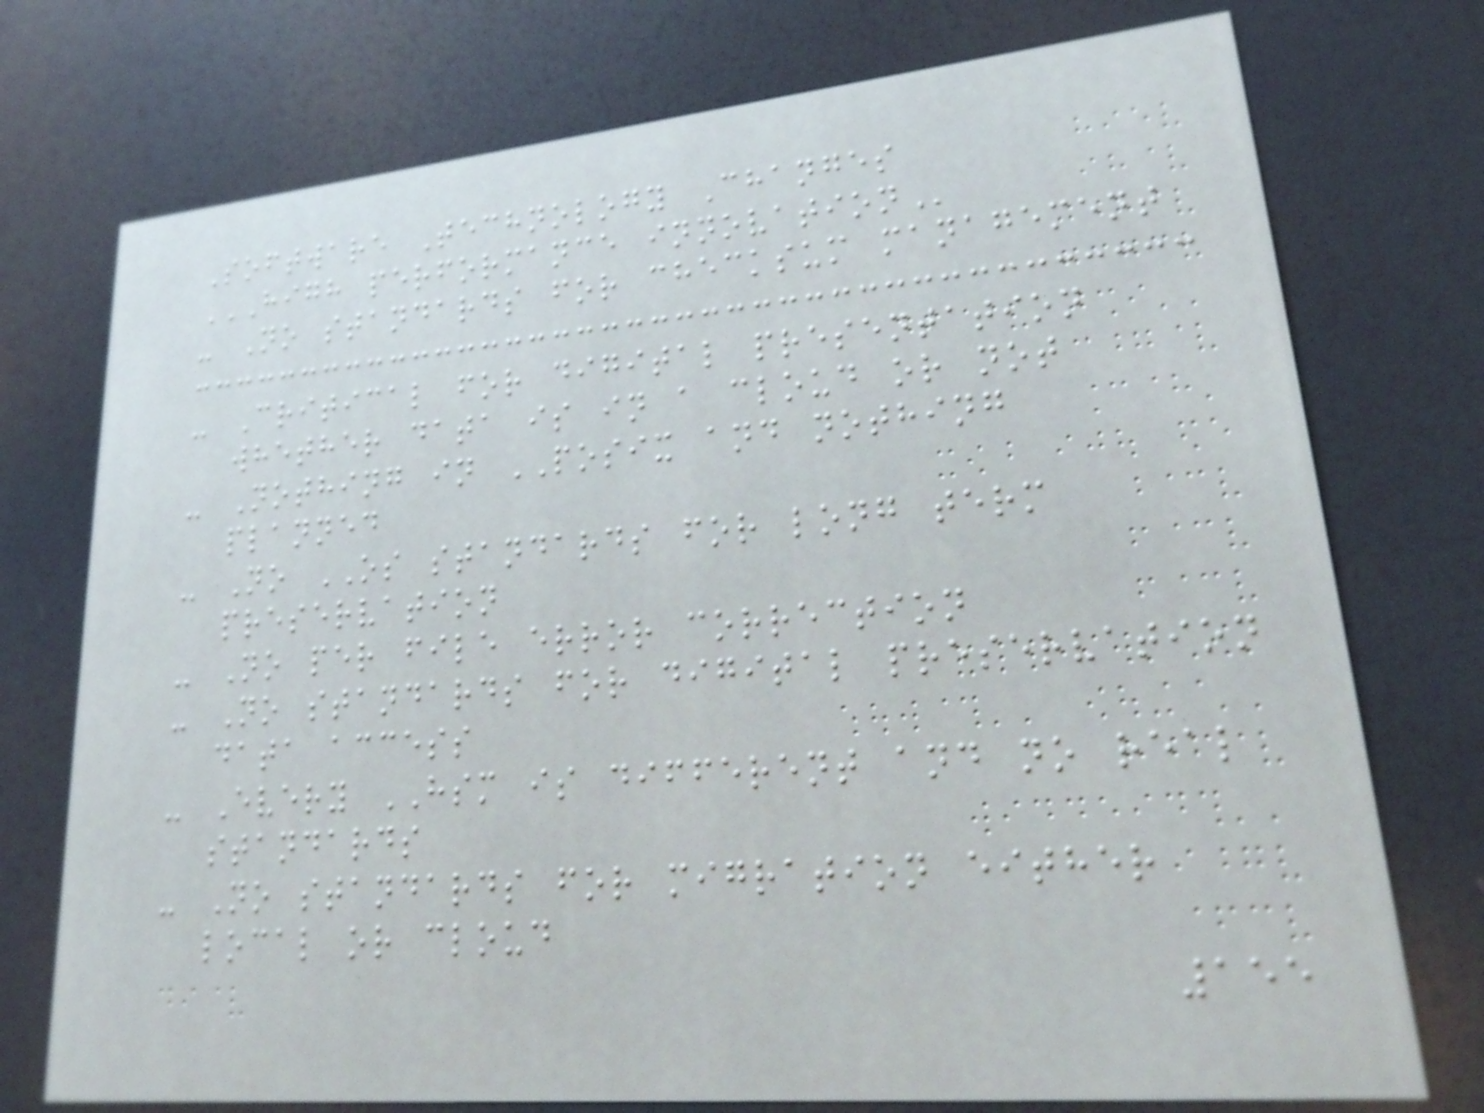Software Technology Changes
HIGH PERFORMANCE INNOVATION
- No standards for checksum management
- Critical for digital presentation
whether data is in a cloud or not
- Nothing in POSIX and nothing
planned
- No OS standards for long term
preservation
- No per file error correction
- No standards for digital preservation
data access
- Every HSM is different and no real
standards
- No standards for migration either
local or cloud
155
